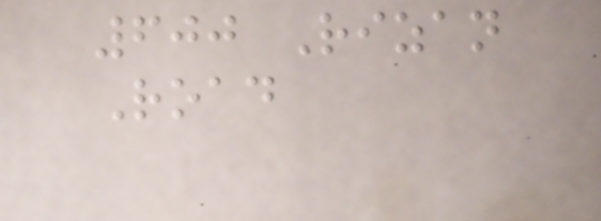600 Rizan
Road
